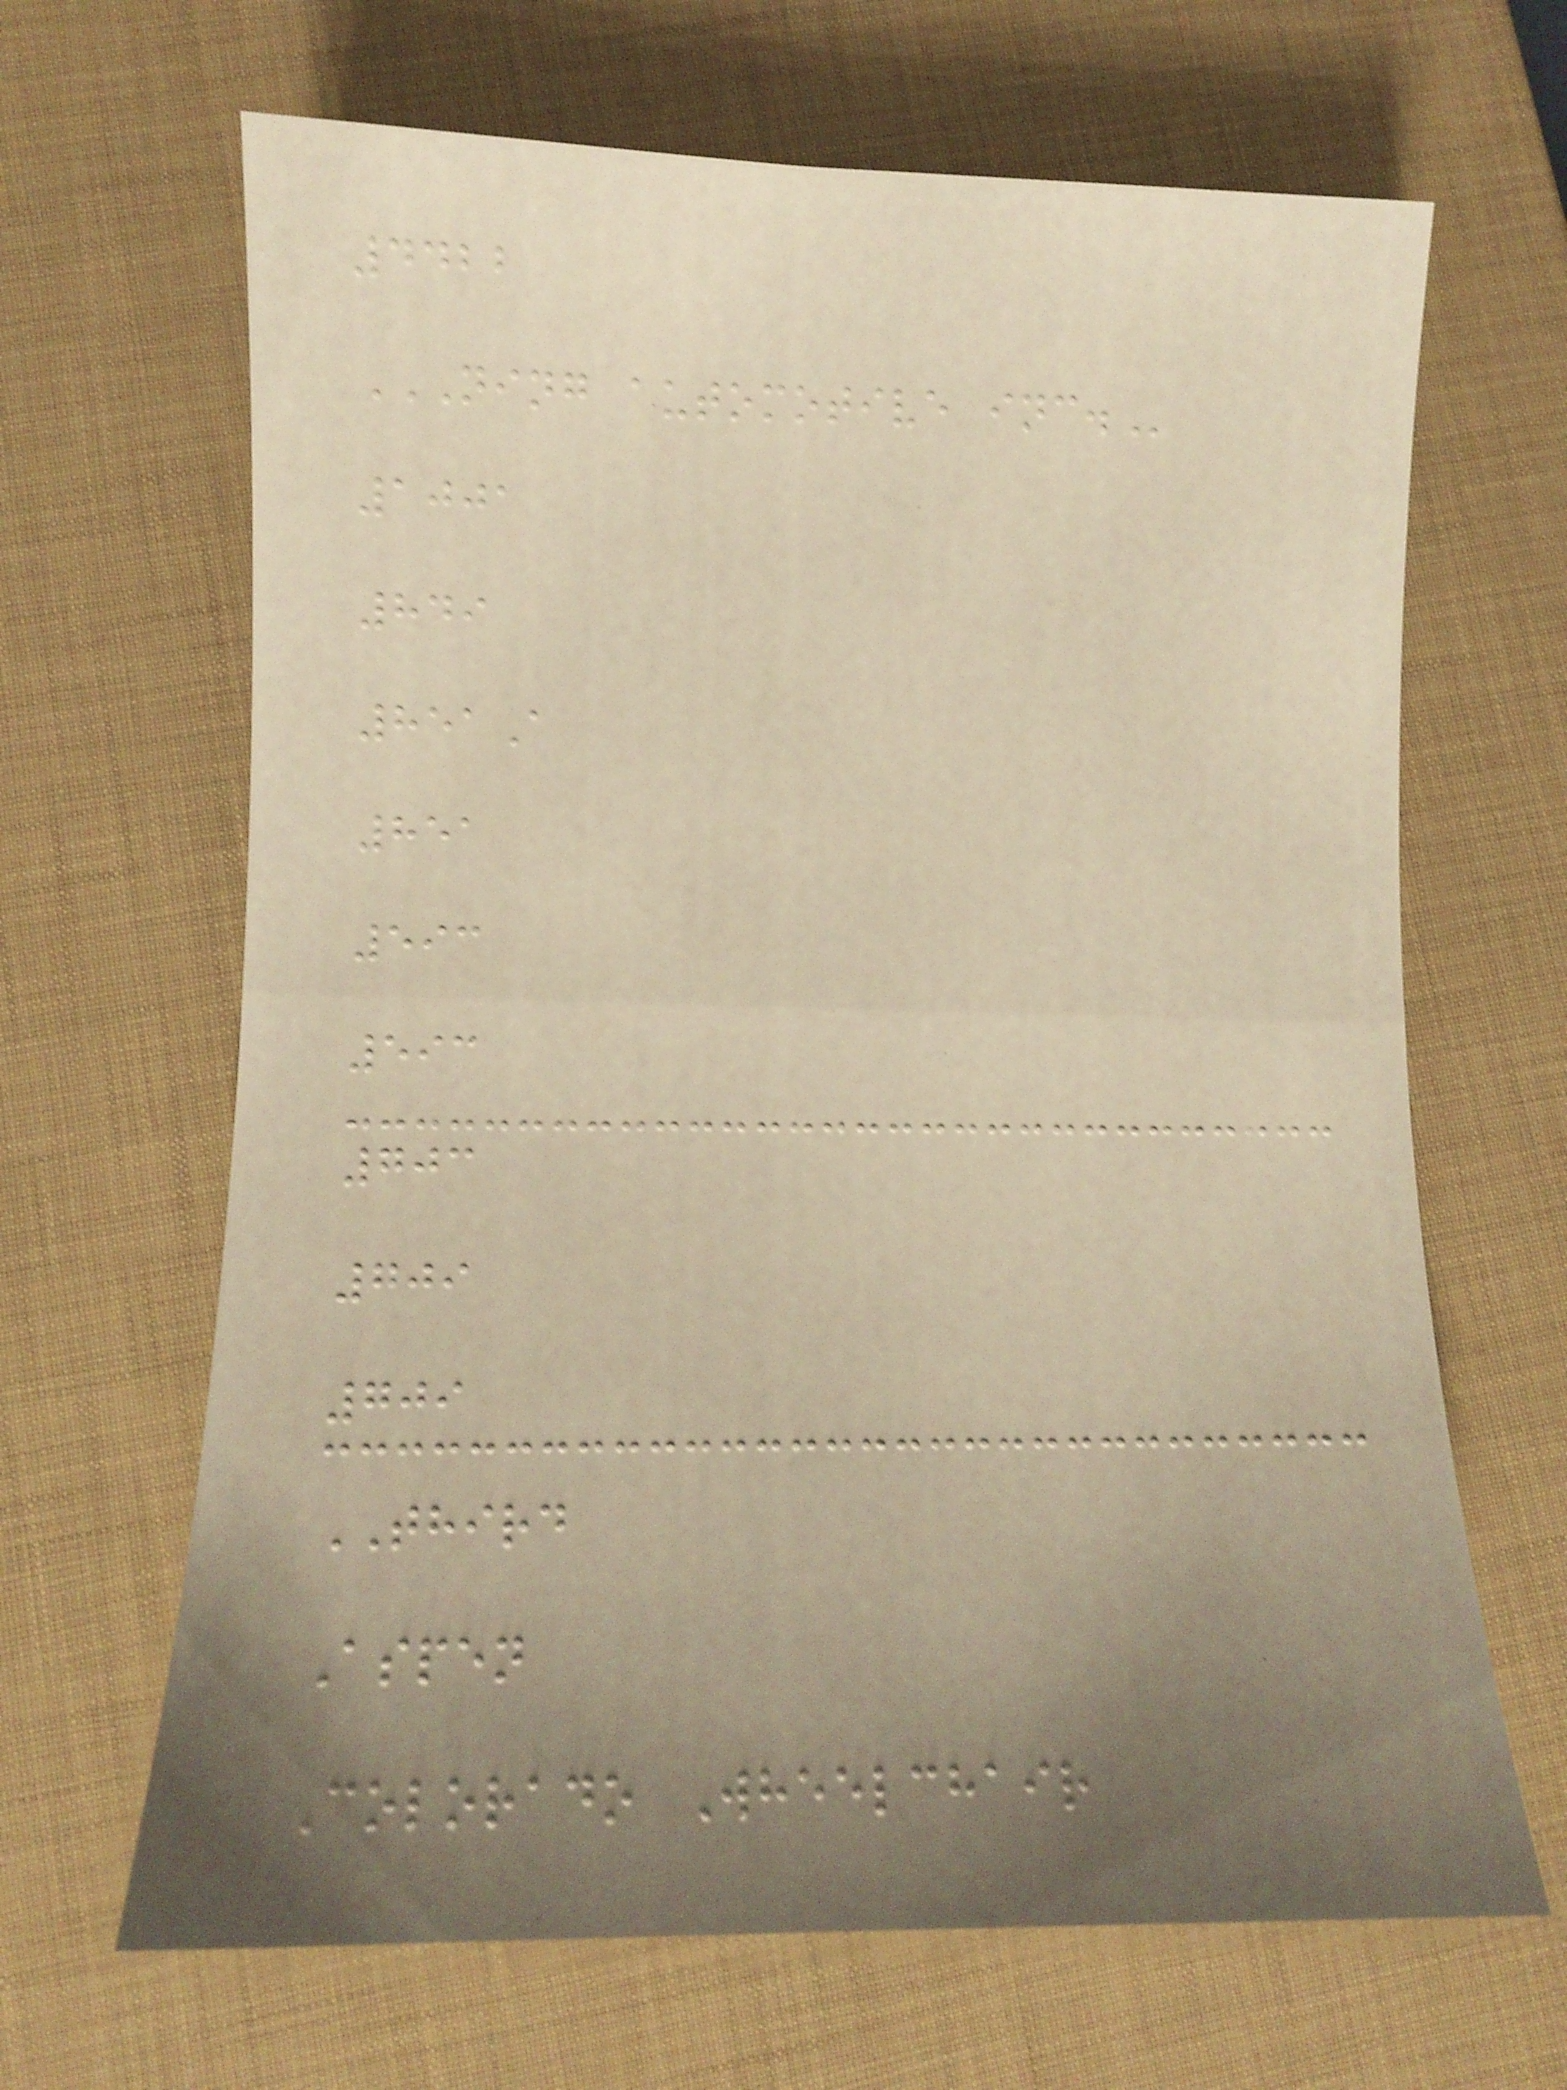4422
NING AUTOMOTIVE INC.
1001
849
851A
851
593
593
703
709
709
THIRD
Aspen
Colorado Wheelchair
